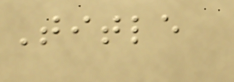Title
